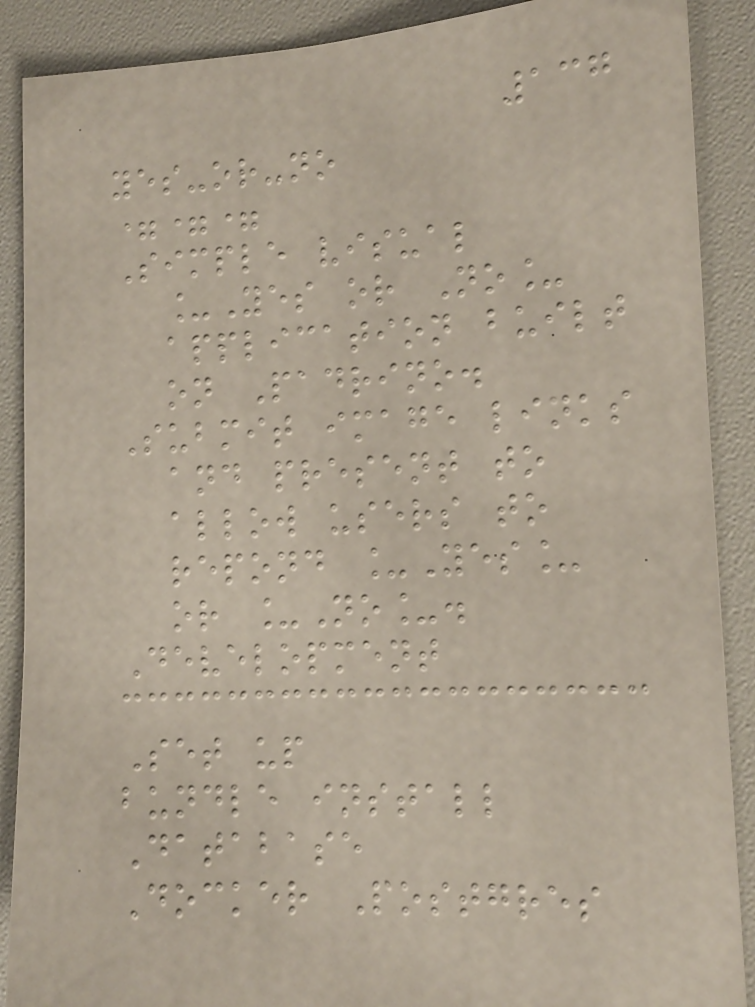137
yes-or-no
===
Simple visual
_Yes or No_
application built
on Padrino.
Submit image links
and present to
allow users to
repond _Yes_
or _No_.
Development
Set up
bundle install
Database
Docker Postgres
